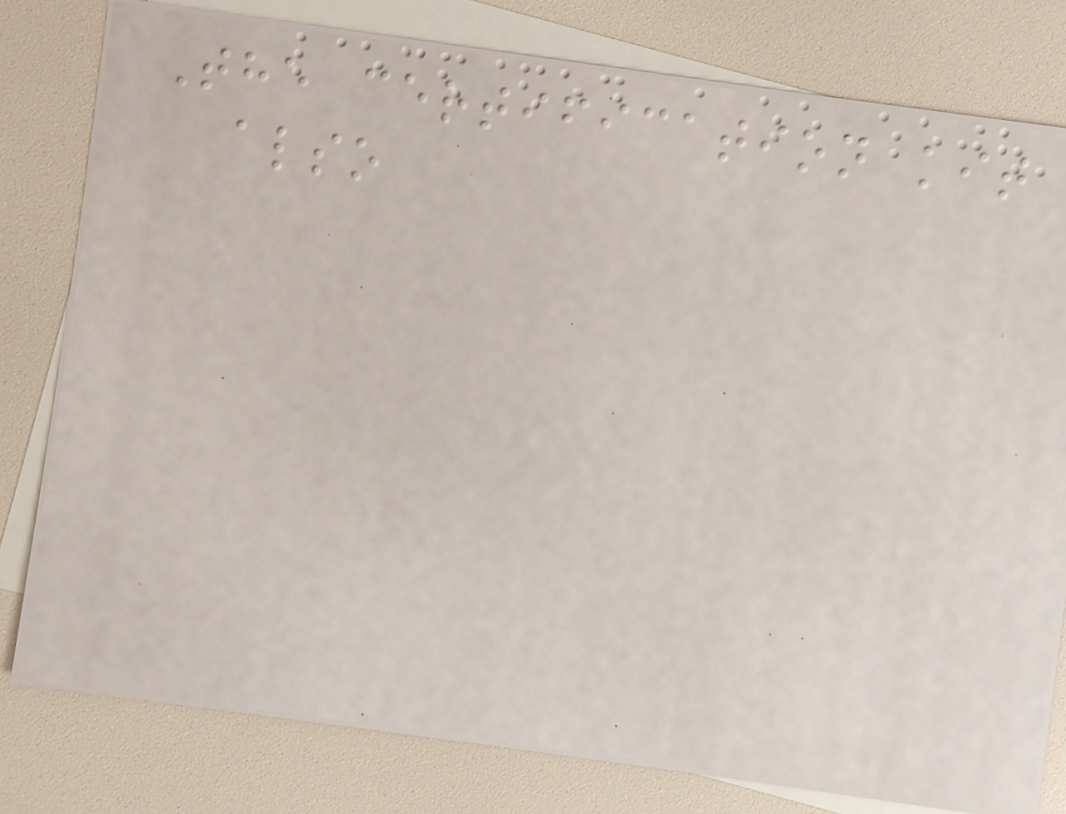The certification kit
also
